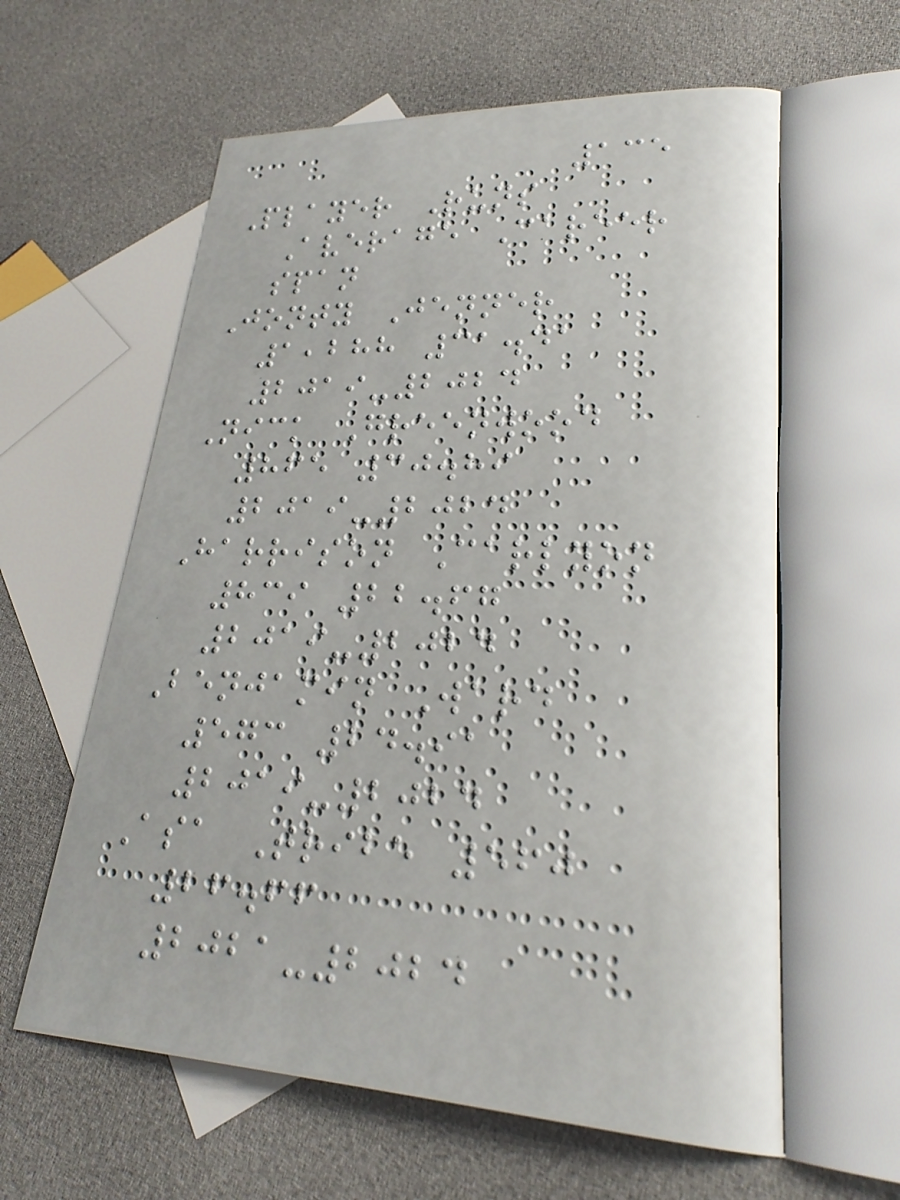135
Player Runs
Average Career
span
Jonty Jenner
1,288 31.41
2019-2024
Nick Greenwood
865 30.89
2019-2024
Harrison Carlyon
839 22.67
2019-2024
Benjamin Ward
573 24.91
2019-2024
Asa Tribe 560
26.66
2021-2024
